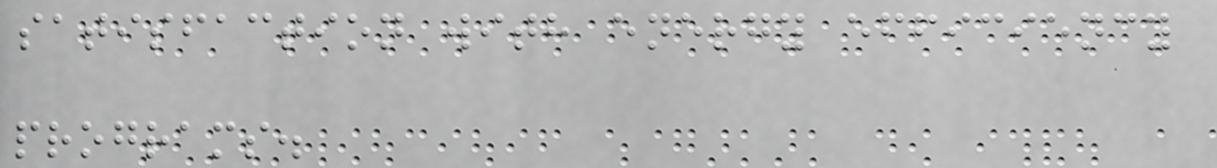satisfaction with energy efficiency
programs.
